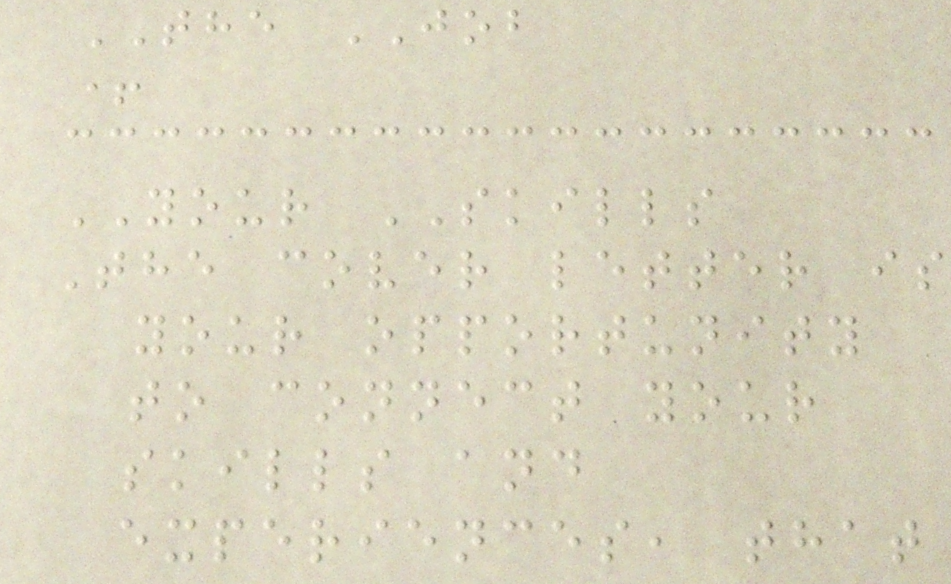THE JOB
+
YOUR SKILLS
The cover letter is
your opportunity
to connect your
skills and
experiences, that
